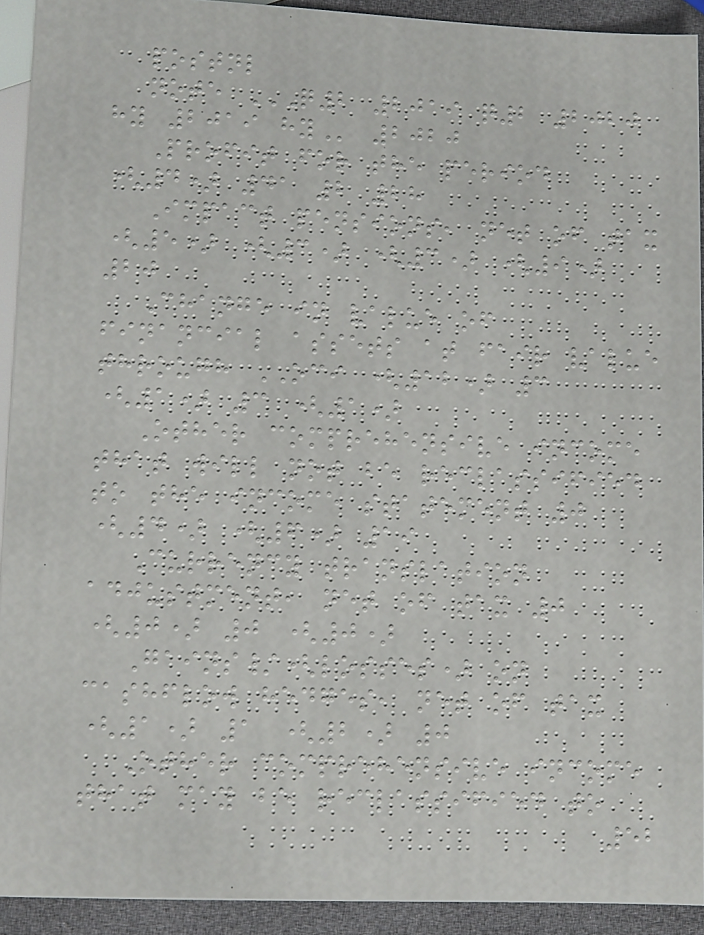postnl
note Q2 2019 Q2 2020
HY 2019 HY 2020
Profit for the period
(4) 41 2 28
Impact pensions, net of tax
(5) (3) (3) (9)
20
Change in value of
financial assets at fair value
through OCI (12) 3
(1) 3 (1)
Other comprehensive income
that will not be reclassified
to the income statement 0
(4) (6) 19
Currency translation
adjustment, net of tax 0
(0) 0 (0)
Gains/(losses) on
cashflow hedges, net of tax
(1) 1 (2) 0
Other comprehensive income
that may be reclassified to
52
